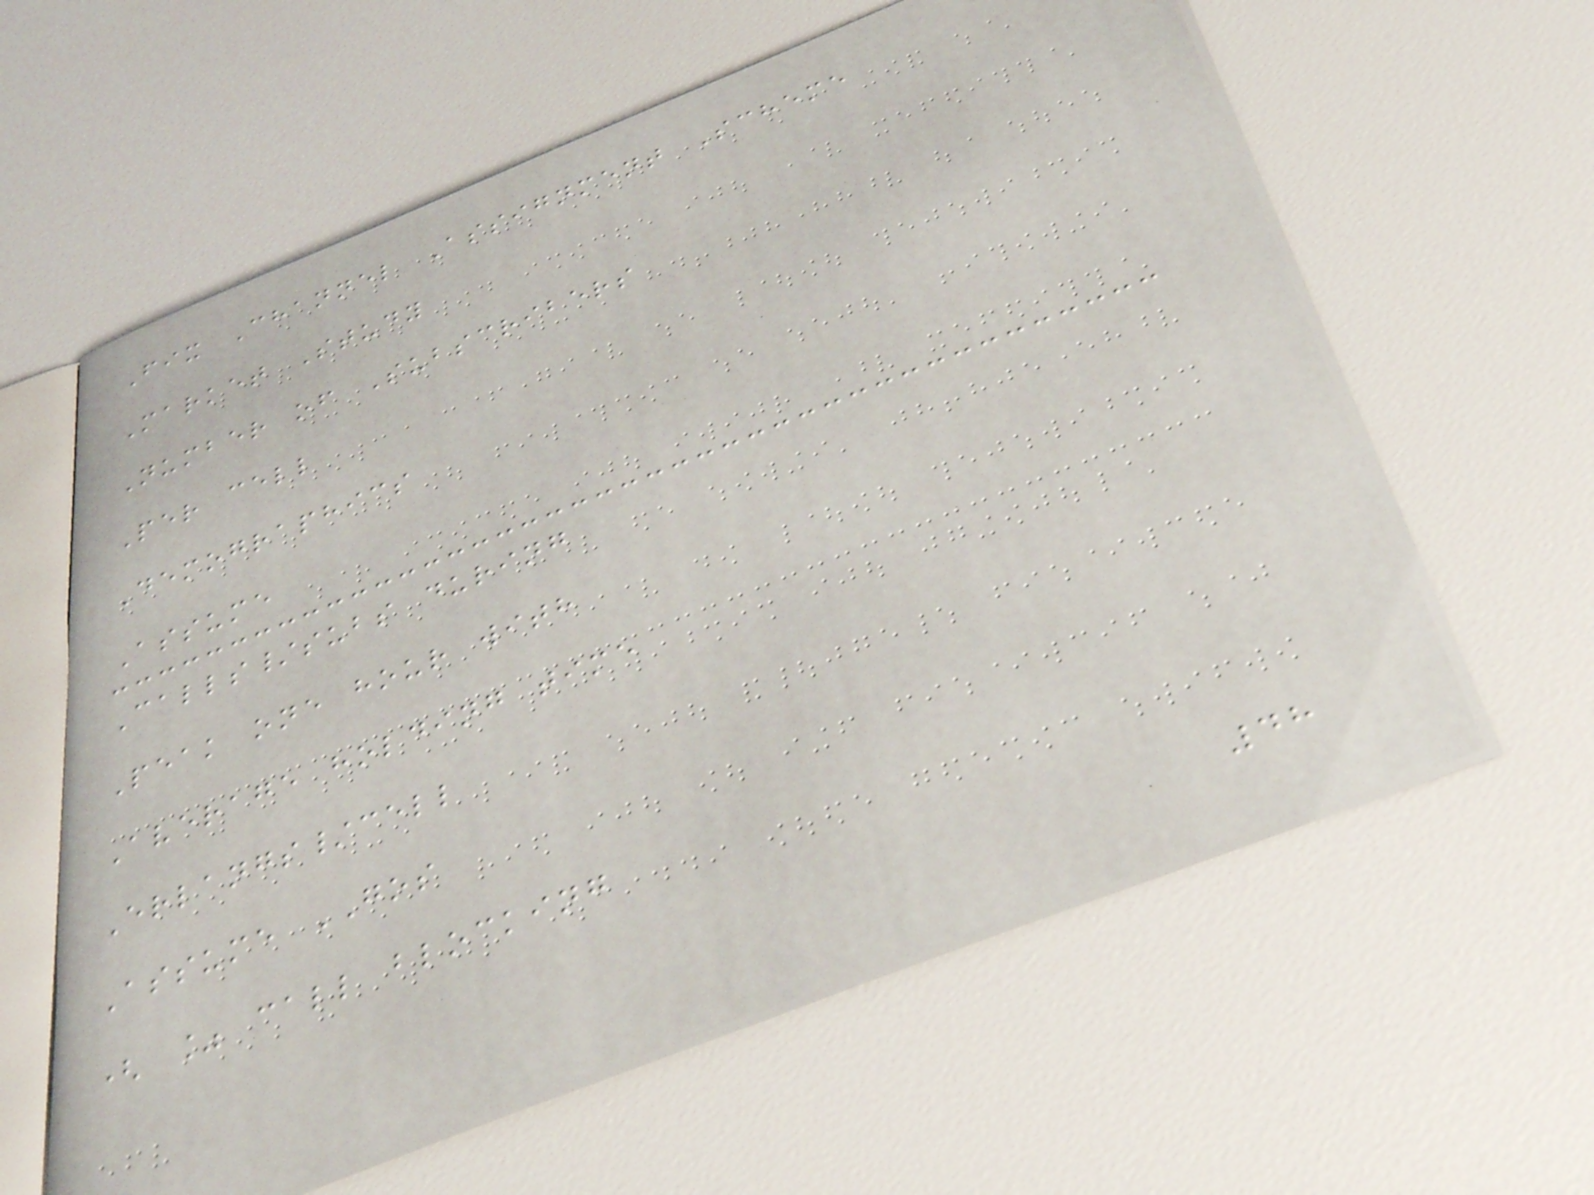Fix Channel Assignment Scheme
Market Study
Number of Subscribers
Per cell
Demographics
Assume
Calls/subs during
Peak one hour with
Average holding time
Erlangs/cell
Assume GOS
( % call blocking
48
